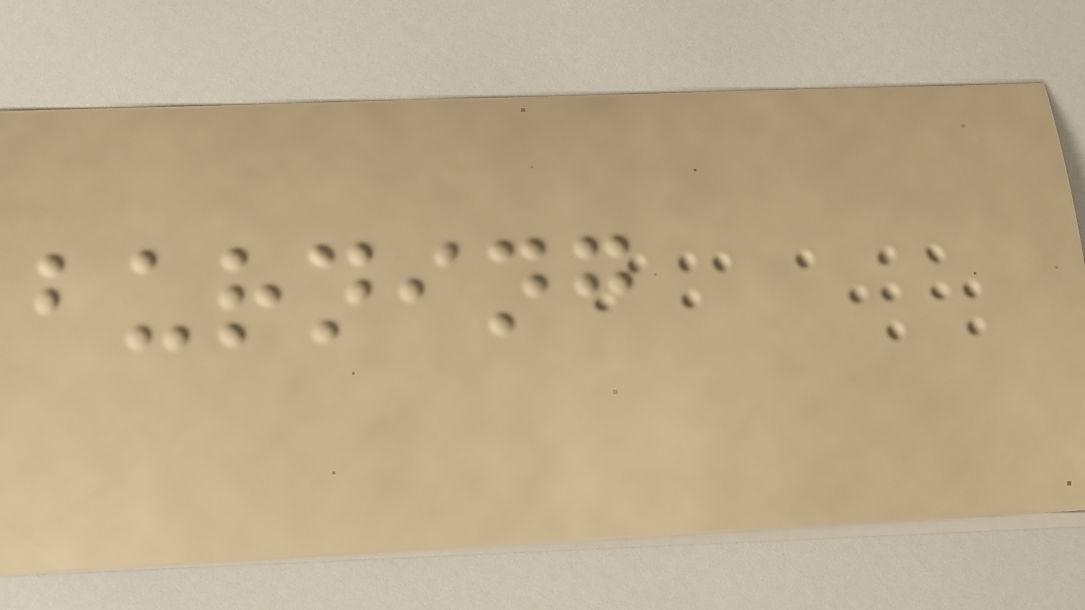burning
